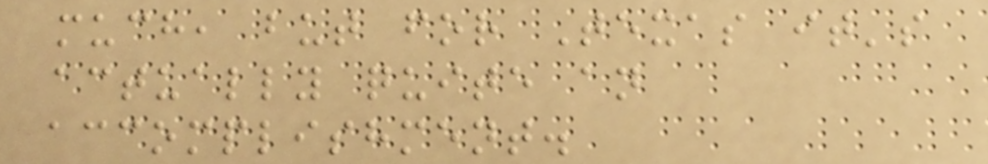much, but for Texas it's
actually quite an
accomplishment.
